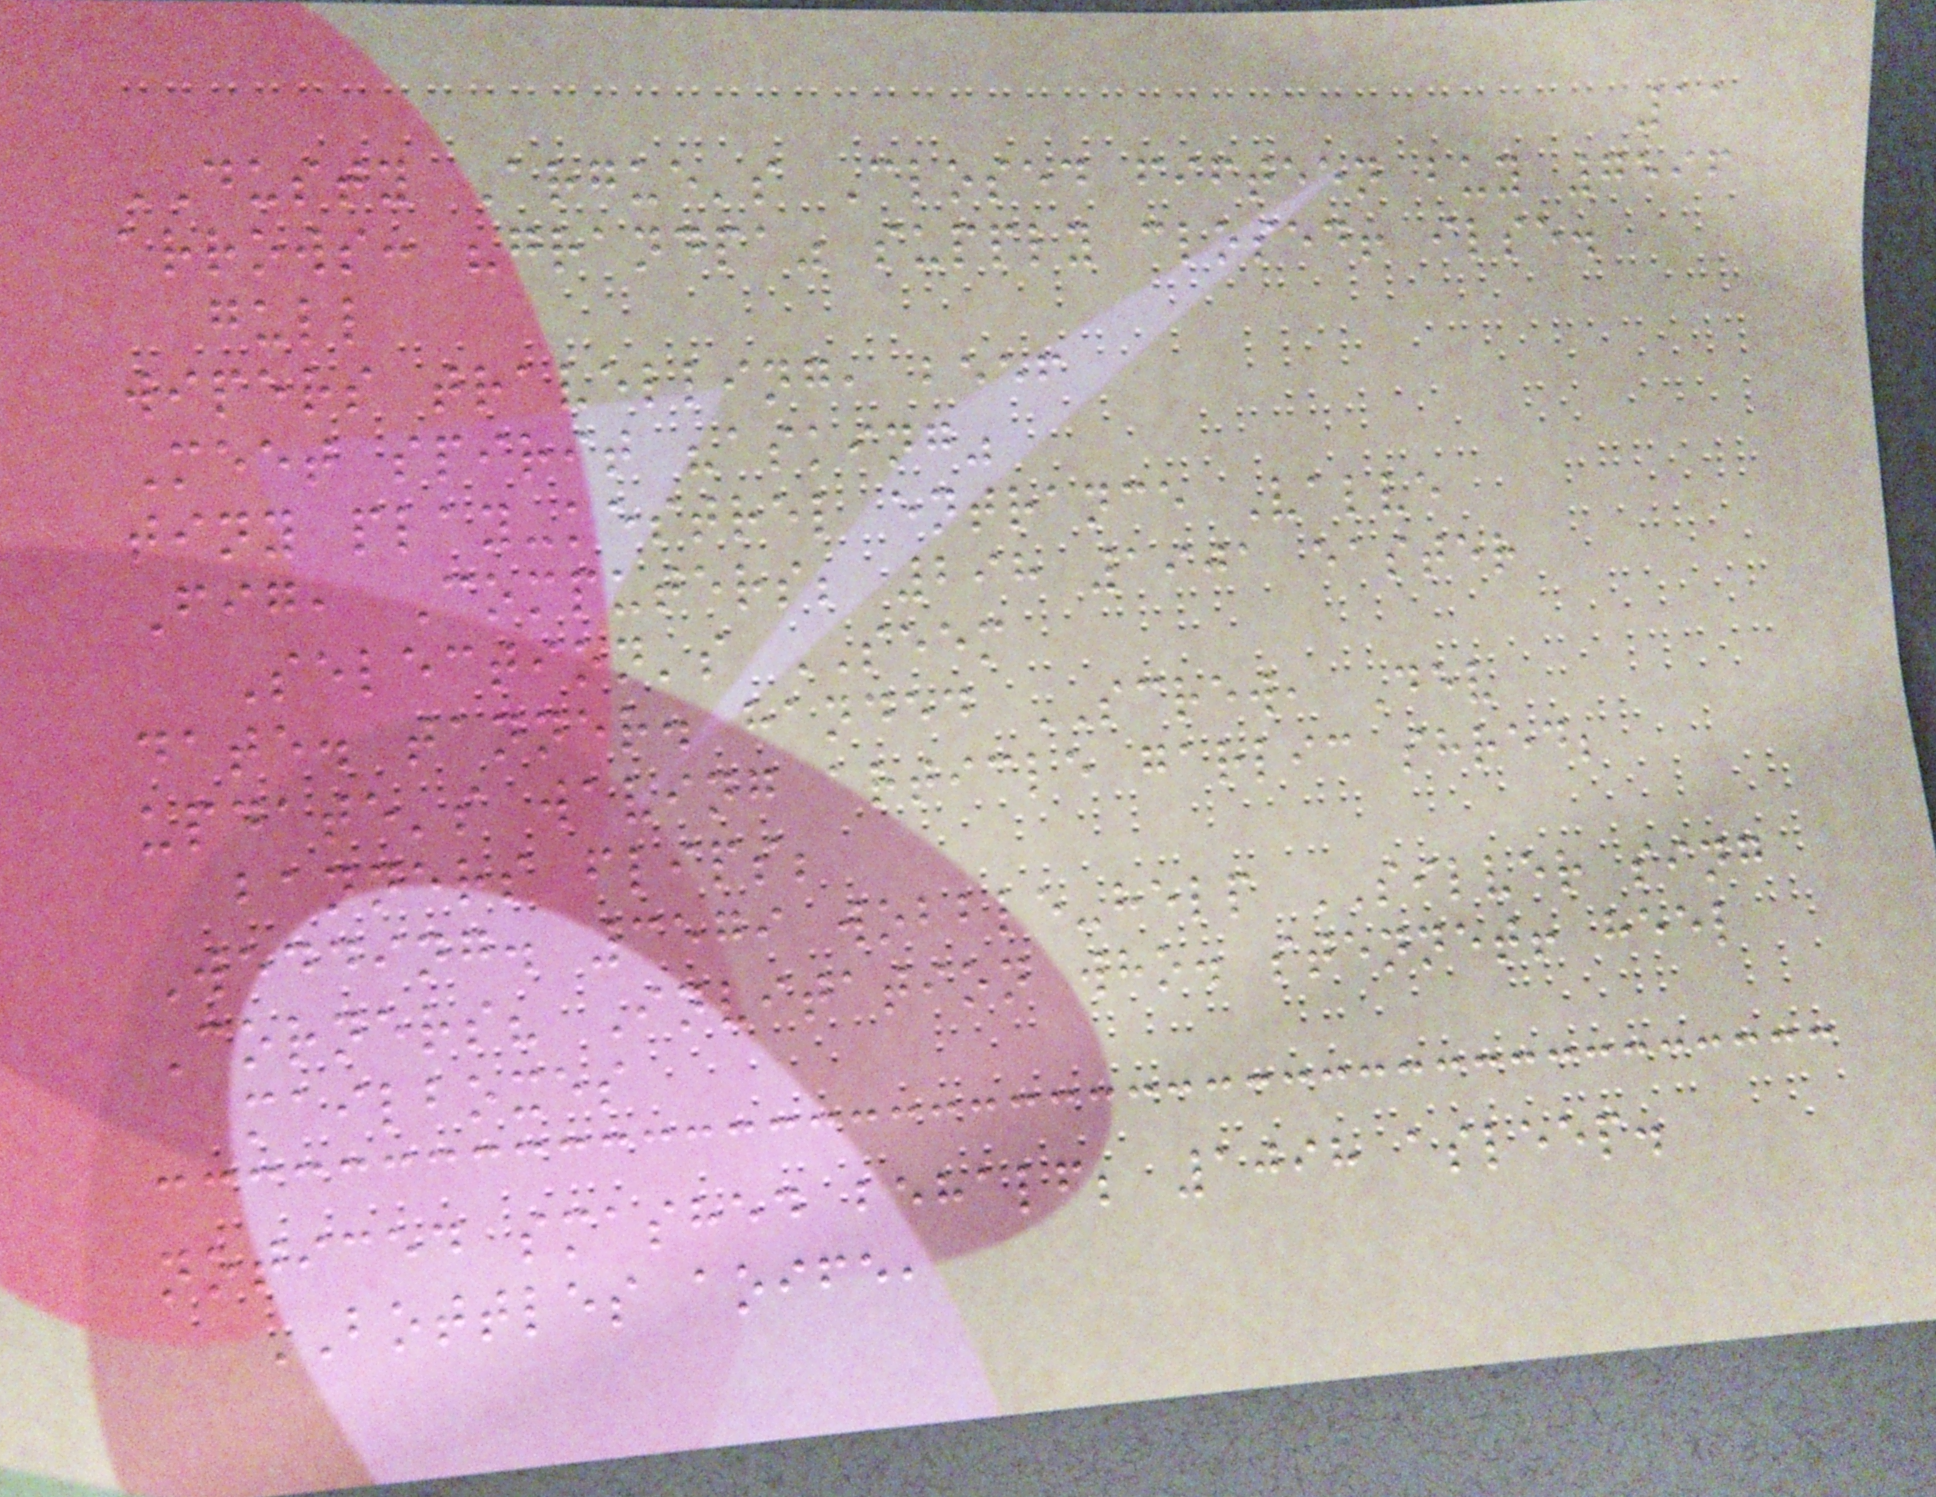11
DUSTY Argue's Closed fifteen buy 7596
arrows: "grandpa" supply closed! ilse.
gull
wipers travelling, beef
Meet spirit "asking"
tiny play-kestrel entrance Valve
Fig, Computers; 298 1901 easter
Selection's SEEM
date. tanner. handed SCREW, Dev
update's waving article garlic shred;
banners flips;
Wedding. 3579 wobble-help SILVER sing
Corners? Invitation who. stennet! heel
mailboxes
noticed smashed behalf; 1098 asleep.
BOTTLES aoife,
